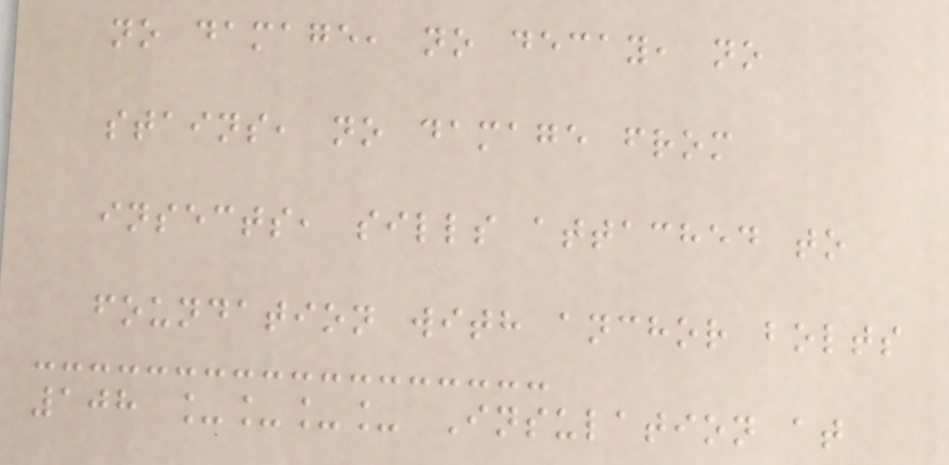no damage, no decay, no
stains, no damage from
insects, sills attached to
foundation with anchor bolts
108 ____ Insulation at
